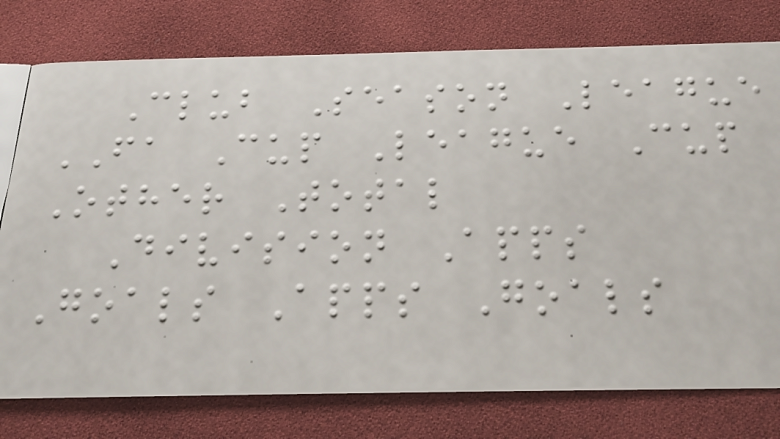Club Season League
FA Cup League Cup
Other Total
Division Apps
Goals Apps Goals
